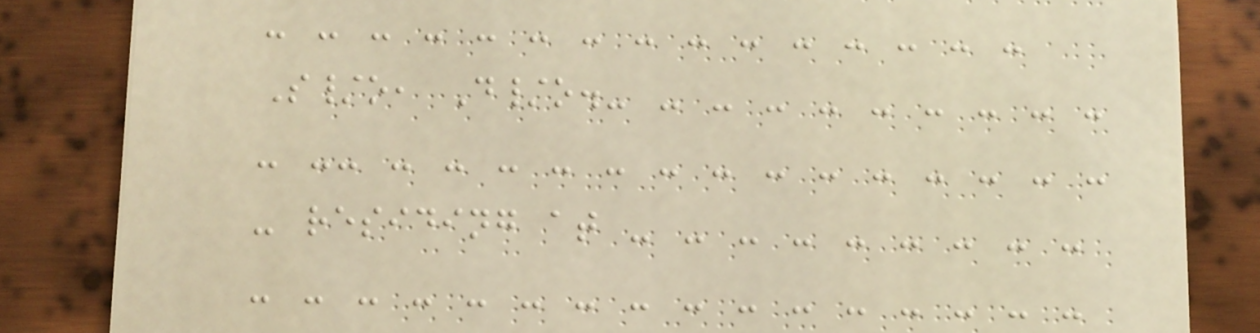- - - - - - - - - - - - - - -
S/o, D/o.- - - - - - - - - -
- -- - - - - - - - - - - - - - -
- residing at - - - - - - - - -
- - - - - - - - - - - - - - - -
